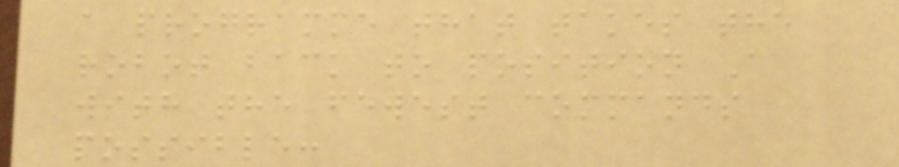a programme that takes the
robot back to position A
with the fewest commands
possible:
